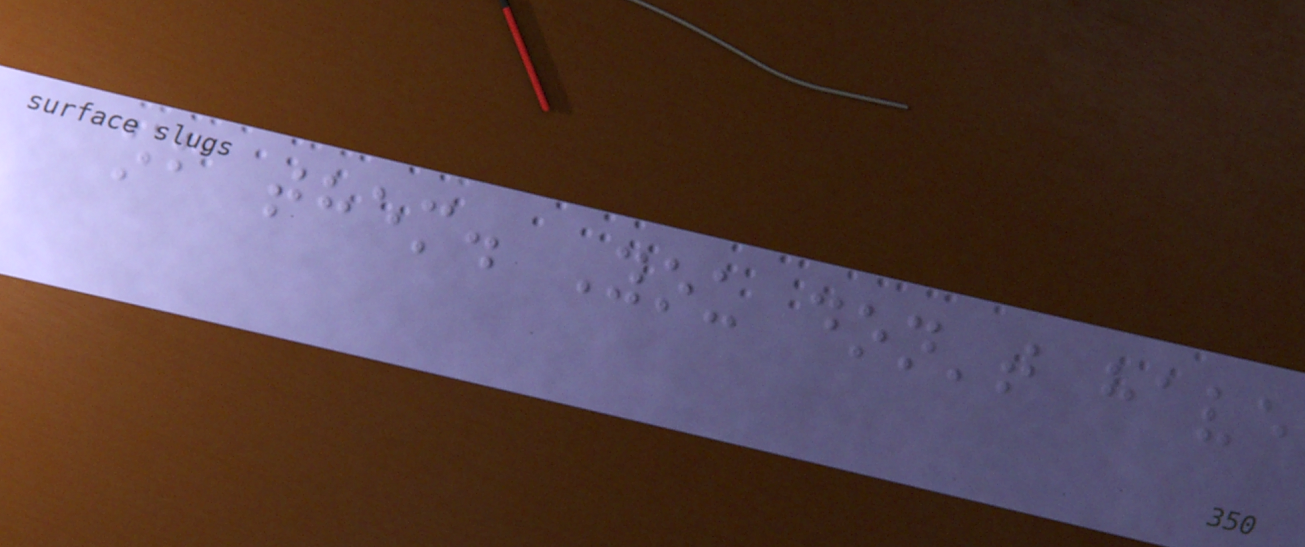of them. You don't have
